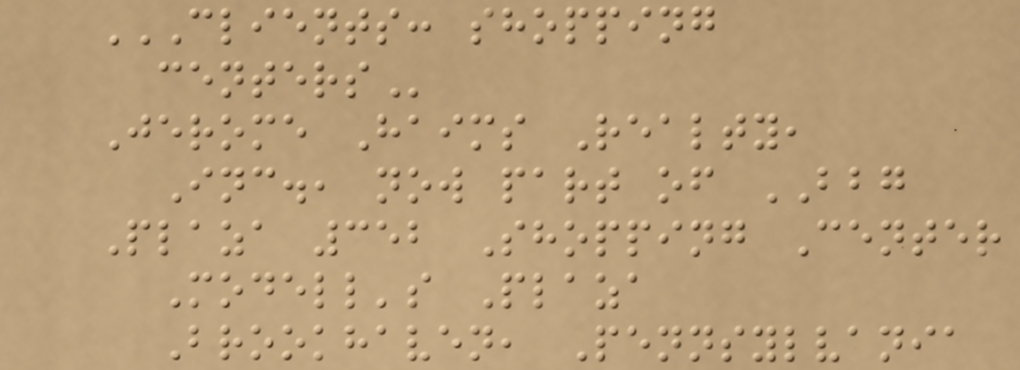CLIENTS: SHOPPING
CENTERS
Jerome Haims Realty,
Inc., now part of BBG
Plaza 352 Shopping Center
Modell's Plaza
Brookhaven, Pennsylvania
